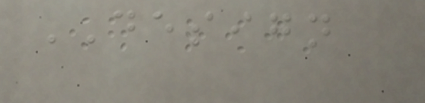DESIGN
